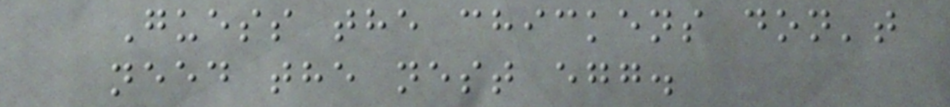Guess the chickens don't
need the nest egg.
